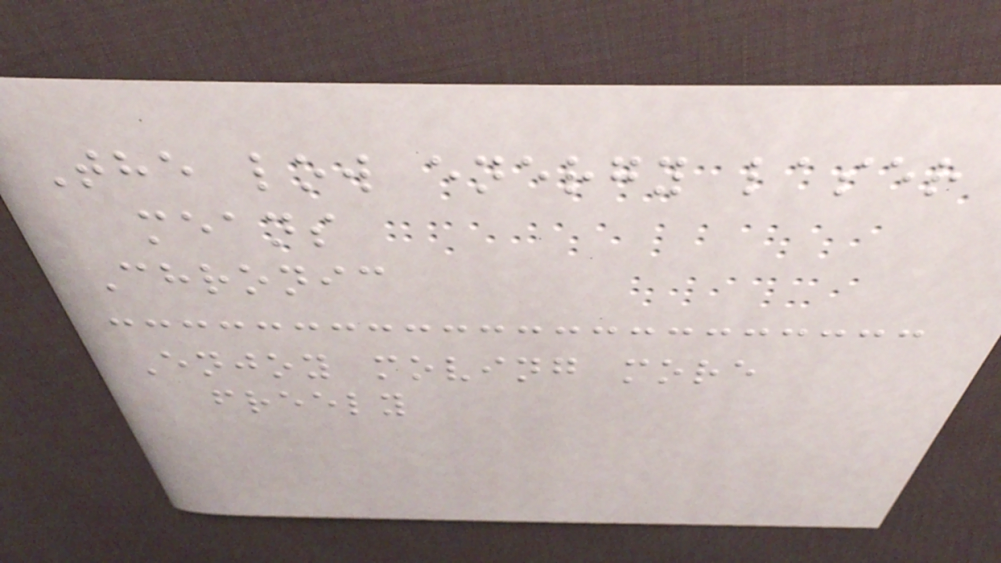The low energy laser
means
Chronic
Enjoy moving more
freely
